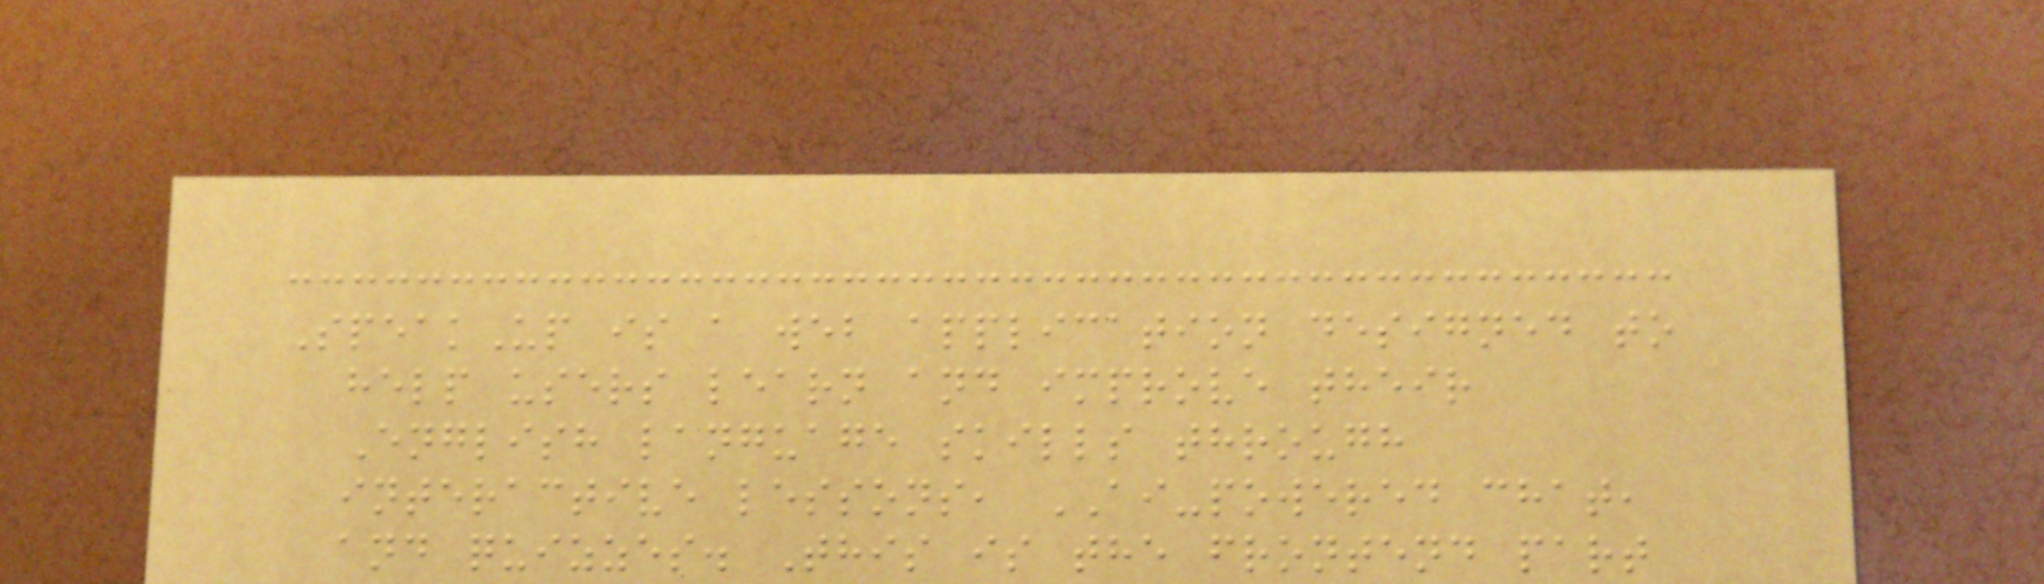SpeakUp is a web application designed to
help users learn and improve their
English language skills through
interactive lessons, AI-powered chat,
and quizzes. This is the frontend part
